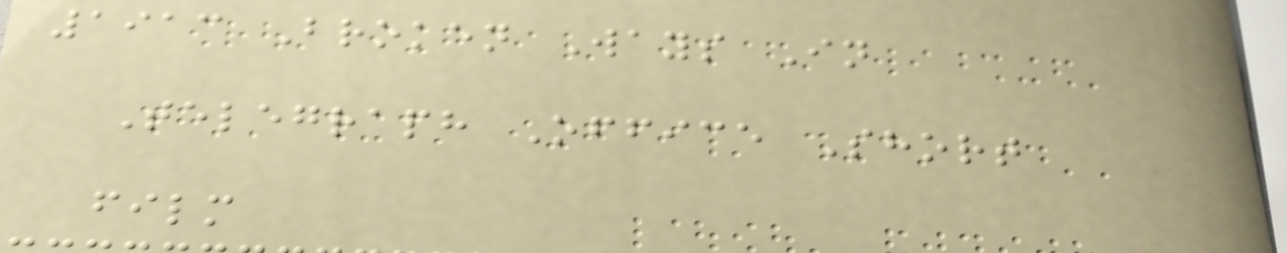1913 Broken Ways In
Telegraph Office Short
film
